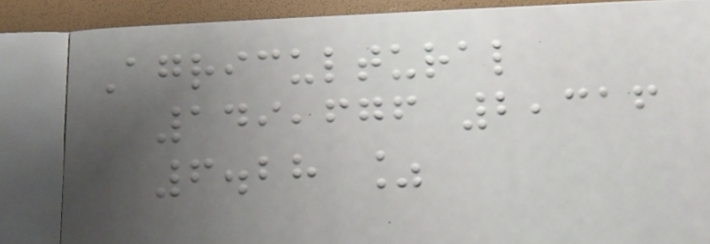Agricultural
149,676 2,316
6.28 %
